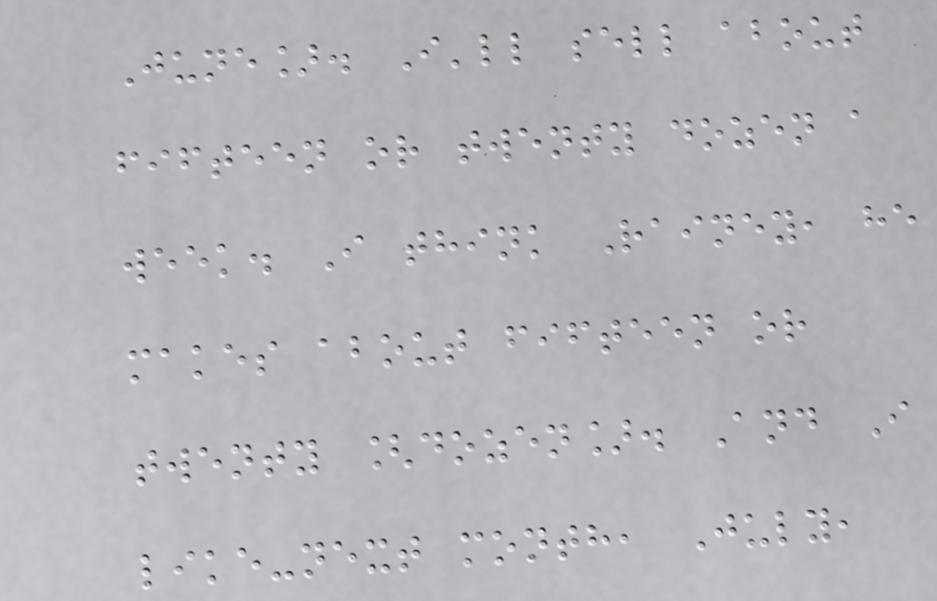June]. I'll sell about
fifteen or twenty dozen a
week. I think Rainey, he
makes about fifteen or
twenty [dozen]. And I
like-next month, July,
